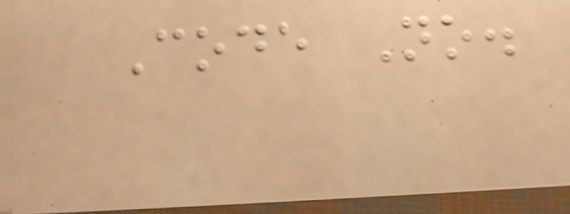Code No.
